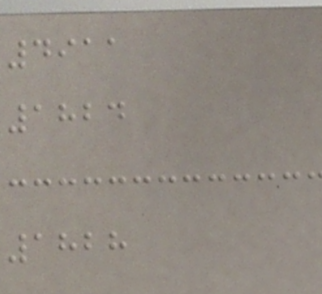4911
1824
1828
